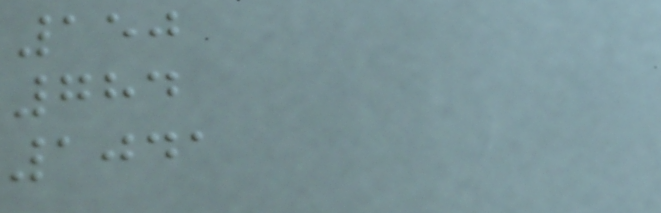150
784
1041
